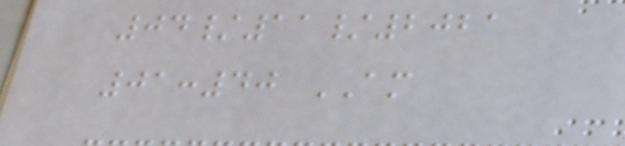04/11/2021
01:40 AM
